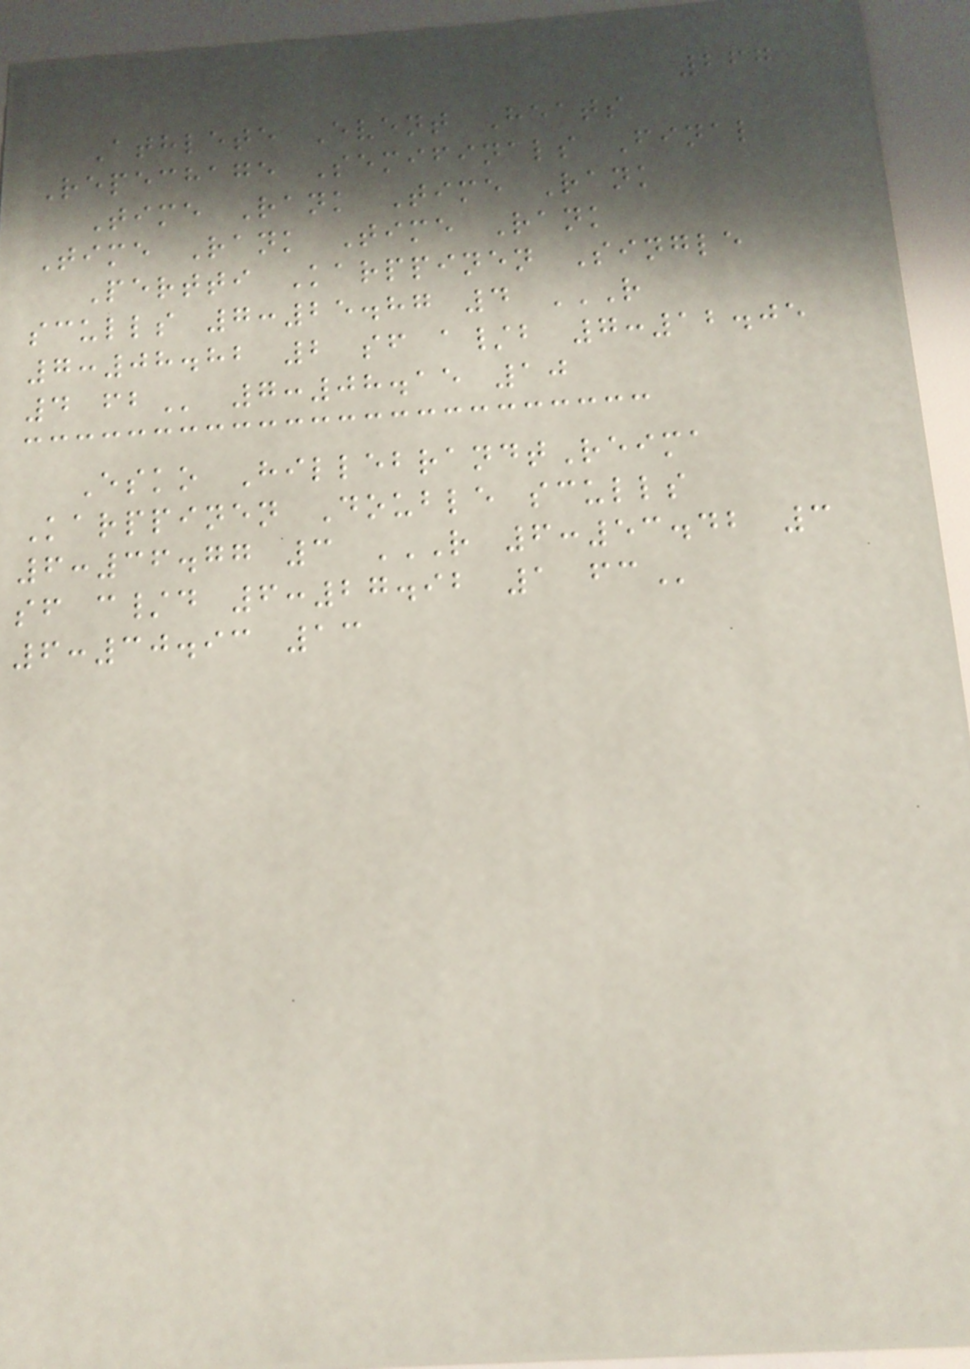267
Athlete Event Heats
Repechage Semifinals Final
Time Rank Time Rank
Time Rank Time Rank
Pertti Karppinen Single
sculls 7:25.87 4 R
7:08.82 2 SF A/B 7:12.05
4 FB 7:08.15 10
Esko HillebrandtReima
Karppinen Double sculls
6:36.77 3 R 6:53.42 3
SF C/D 6:27.92 1 FC
6:30.93 13
